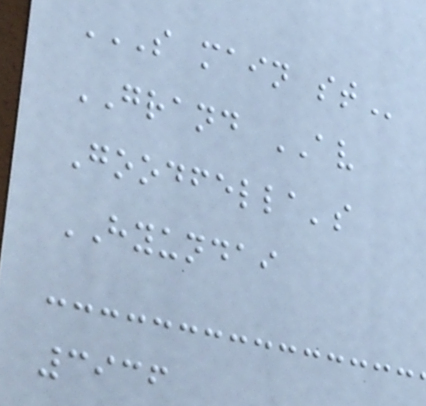S MAIN ST
GRAND AV
Goodfella's
HYUNDAI
3936
